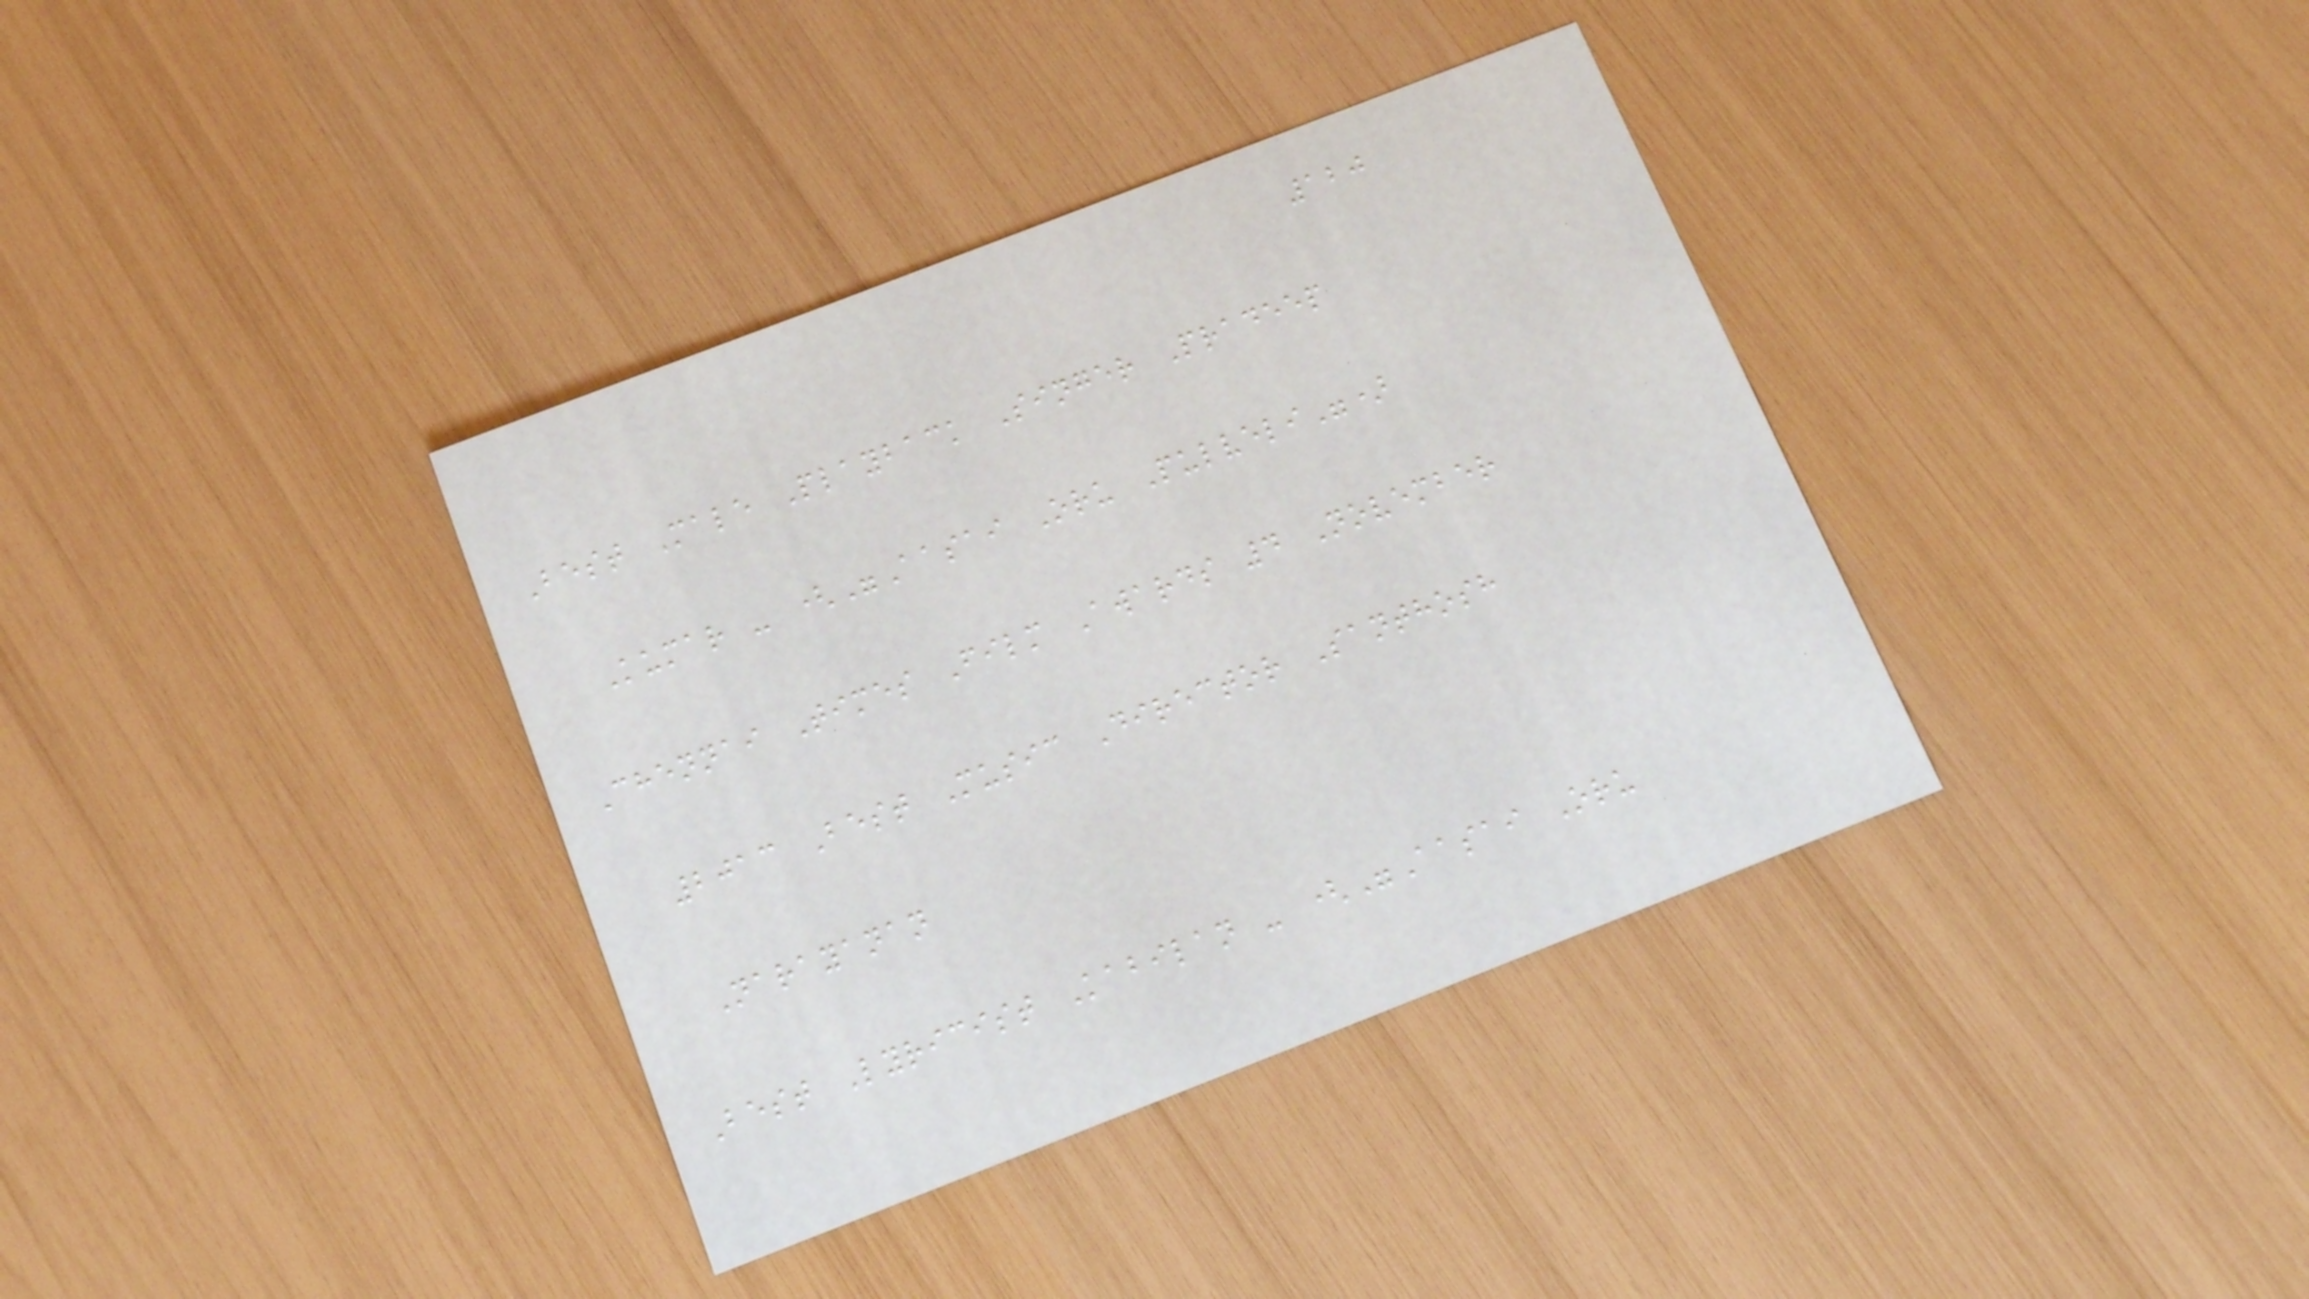120
Best Male Playback Singer Pradeep
Kumar - ("Aasai Oru Pulveli")
Chennai Times Film Awards 4 November
2013 Best Music Director Santhosh
Narayanan
Best Lyricist Kabilan - ("Aasai Oru
